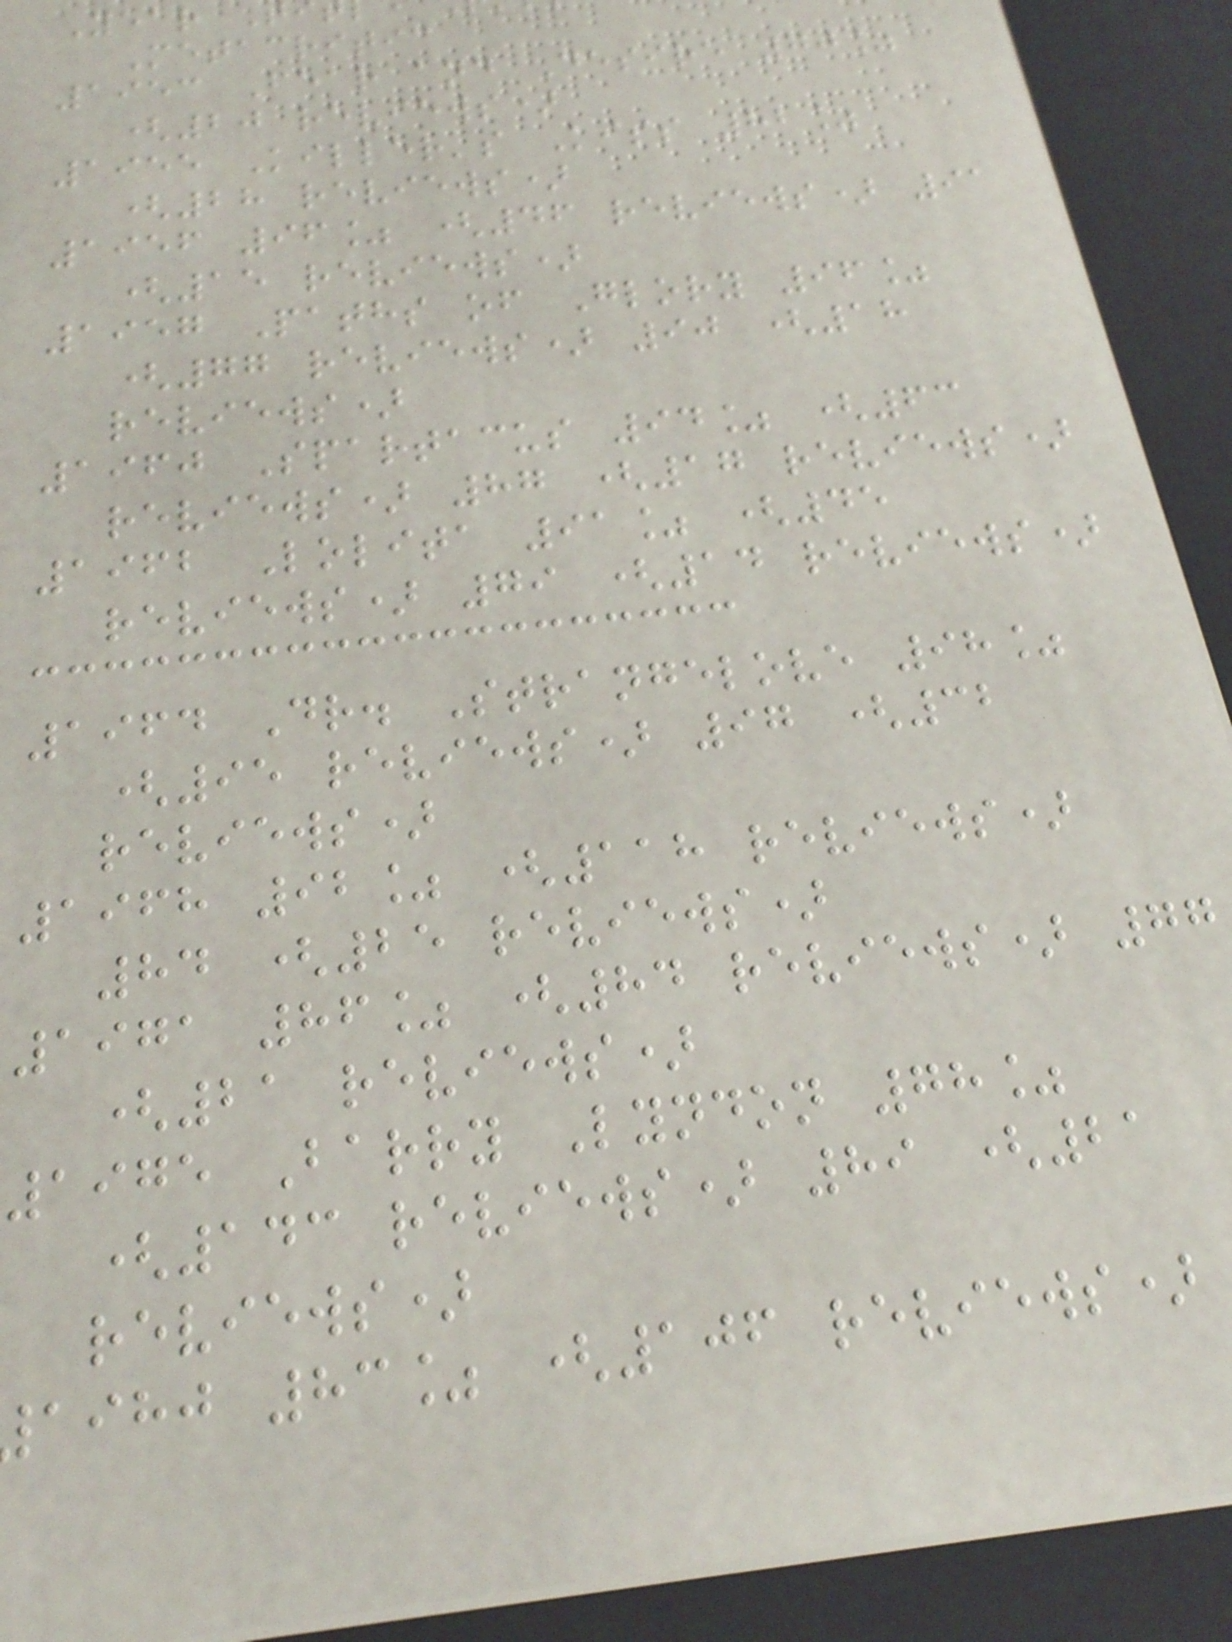Metacritic
1953 Fear and Desire 70%
(20 reviews)
1955 Killer's Kiss 82%
(28 reviews)
1956 96% (46 reviews) 91
(15 reviews)
1957 Paths of Glory 96%
(77 reviews) 90 (18
reviews)
1960 Spartacus 94% (63
reviews) 87 (17 reviews)
1962 Lolita 91% (45
reviews) 79 (14 reviews)
1964 Dr. Strangelove 98%
(95 reviews) 97 (32
reviews)
1968 92% (118 reviews)
84 (25 reviews)
1971 86% (84 reviews) 77
(21 reviews)
1975 Barry Lyndon 78%
(143 reviews) 89 (21
reviews)
aihj 83% (106 reviews)
